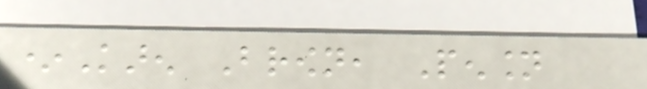*Karen Brown, Pension
